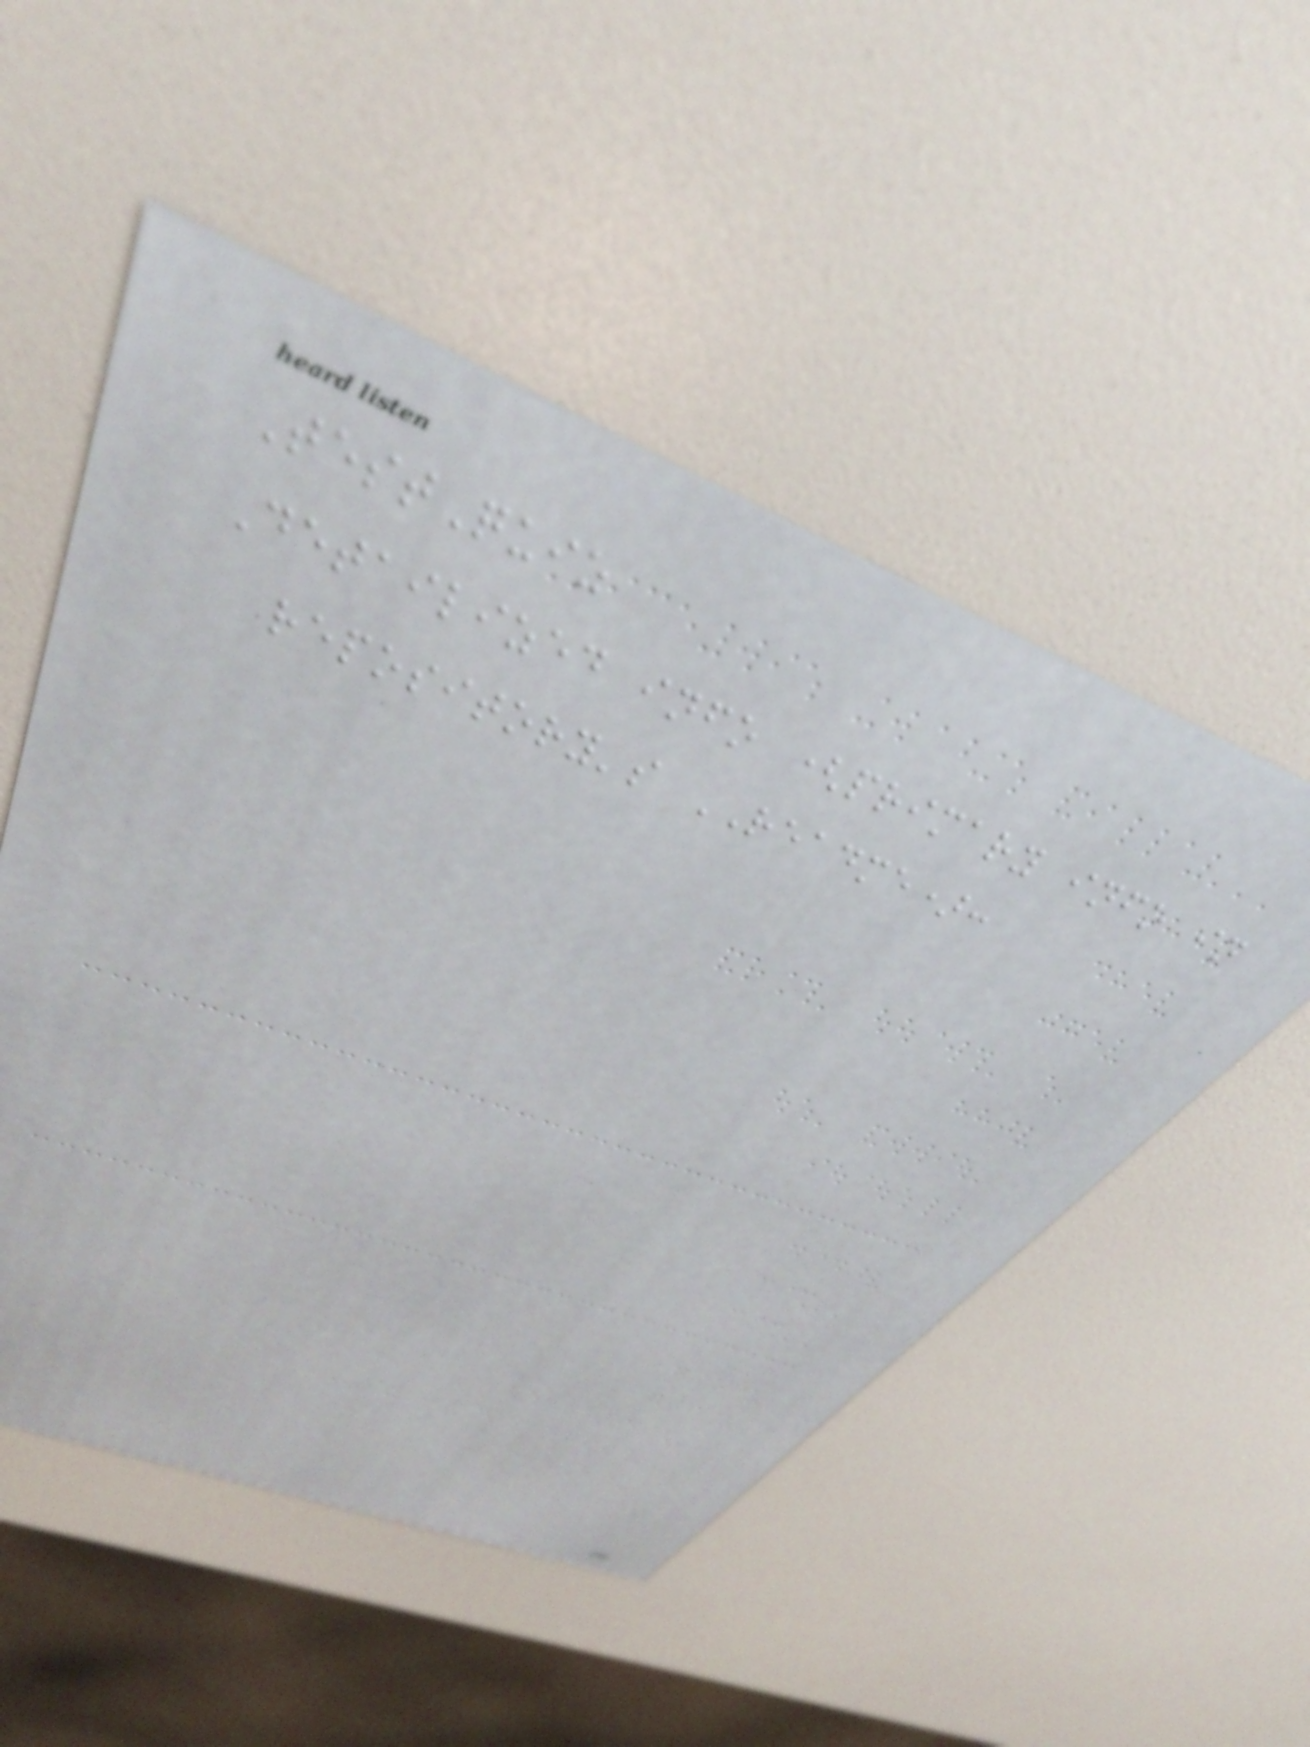TestQuiz
Detailized info (primary info in
repository's README):
